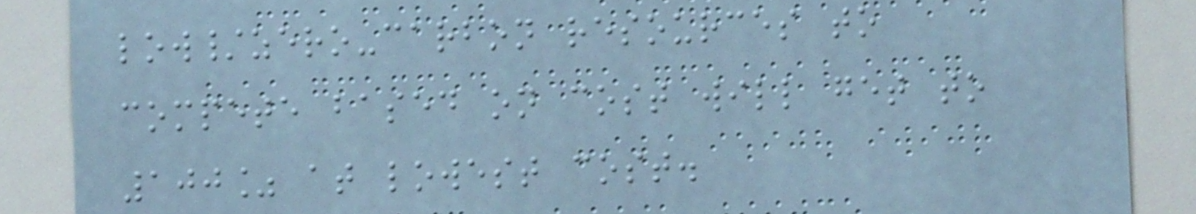low/zero-carbon resources to
compete based on cost will get to
100% at lowest cost.
